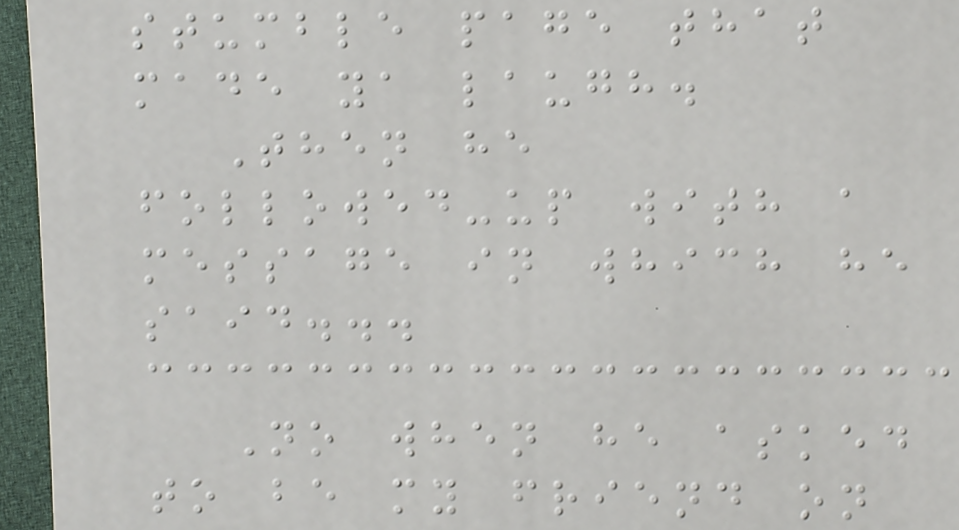stumble page that
made ya laugh.
Then he
followed-up with a
message in which he
said...
No when he asked
to be my friend on
